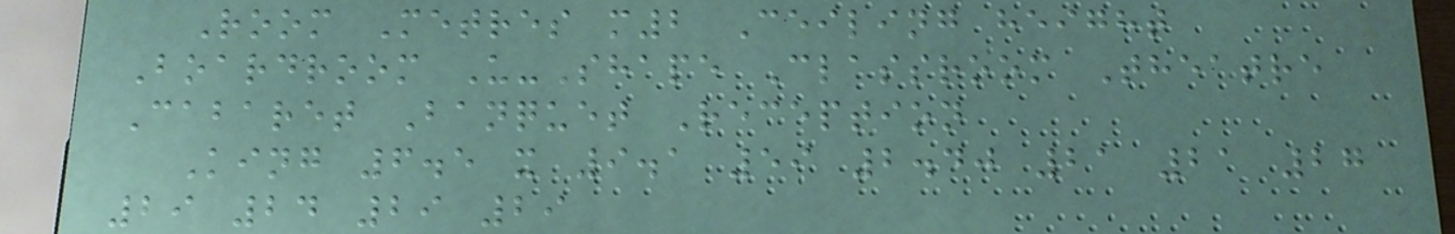Room Metres m2 Ceiling height
Boardroom U-Shape Classroom Theatre
Cabaret Banquet Reception
King 6.5 x 9.1 59 2.40 21 21 27
29 24 29 29
